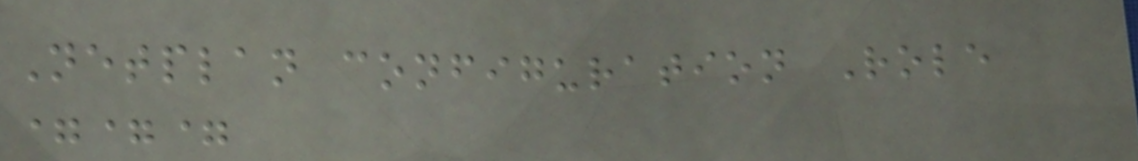Netplan configuration Role
===
